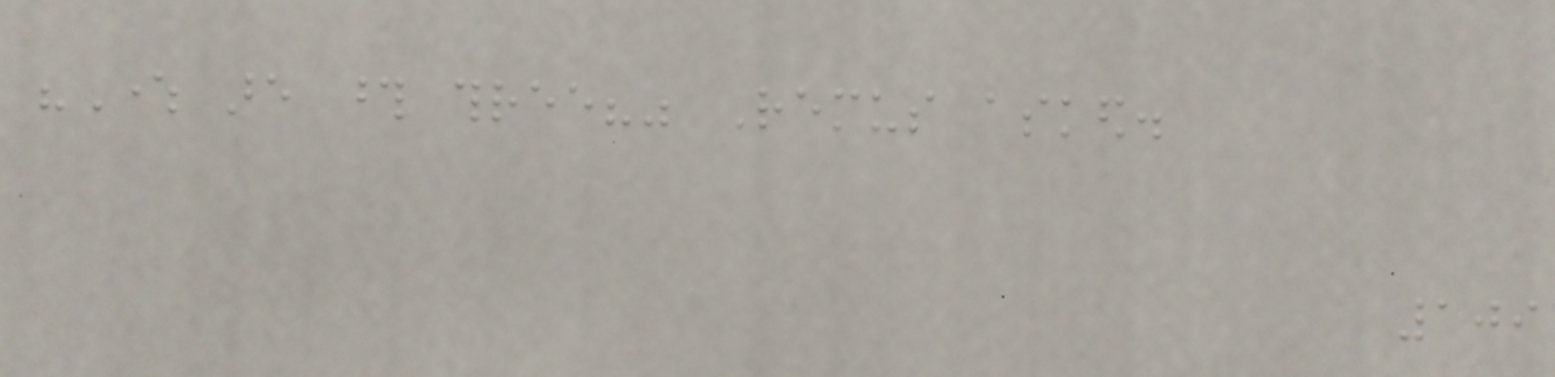"Where are those three?" Remus asked.
109
